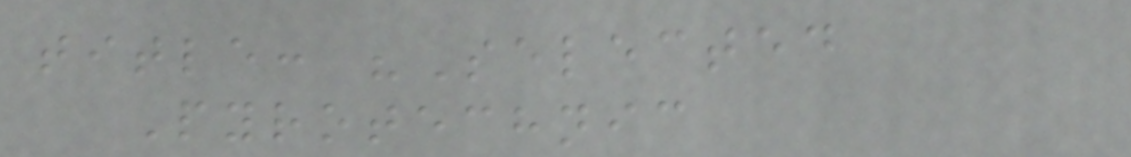title: "Selected
Pyrotechnic
